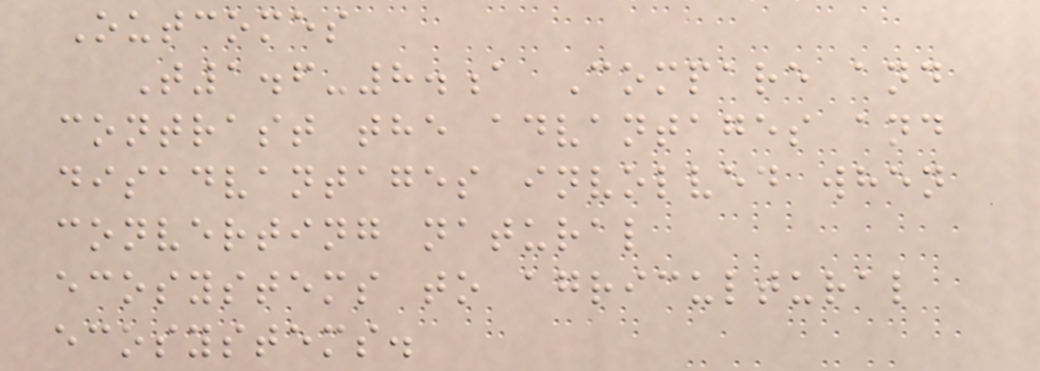Outcomes
T1.6-8.a Compare and
contrast the advantages and
disadvantages involved when
converting natural
ecosystems to agricultural
ecosystems.
